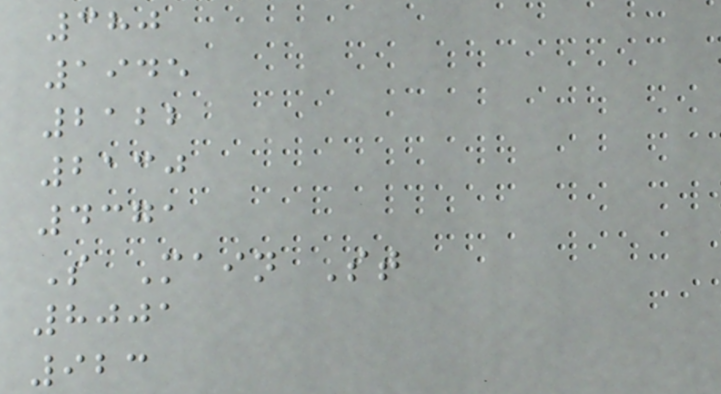380
1945
2122
2130
4371
S Main St
8001
923
